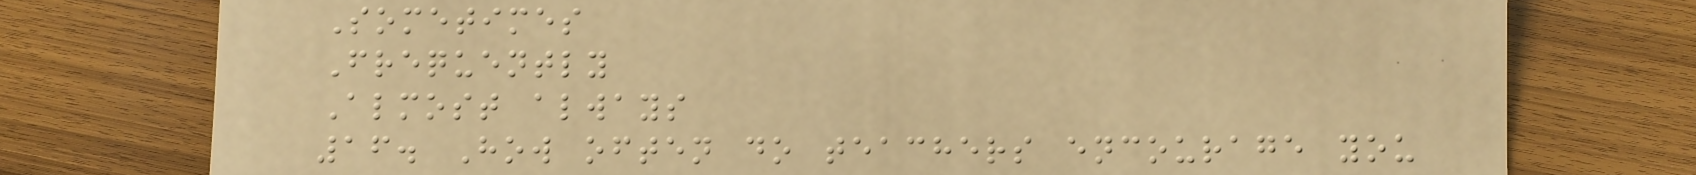Sometimes
Frequently
Almost always
16. How often do teachers encourage you
